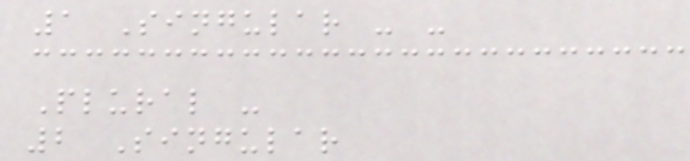1 Singular - -
Plural -
2 Singular
